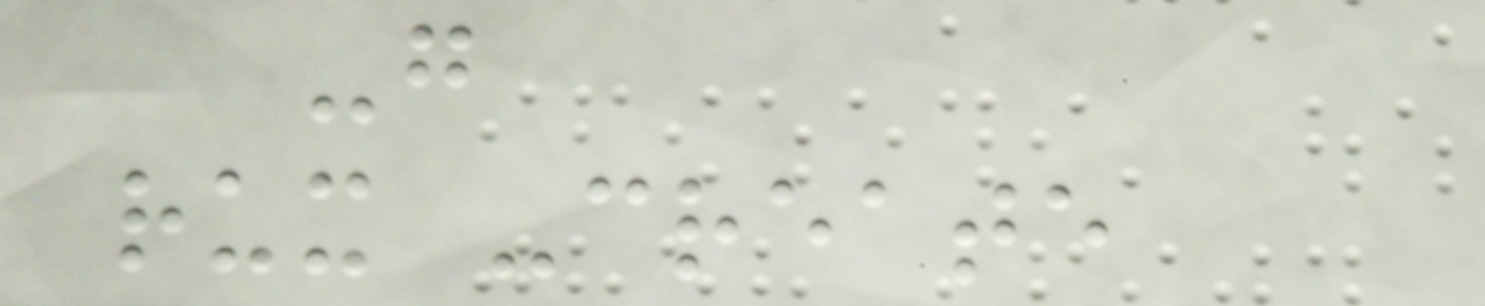-g
rux -create
